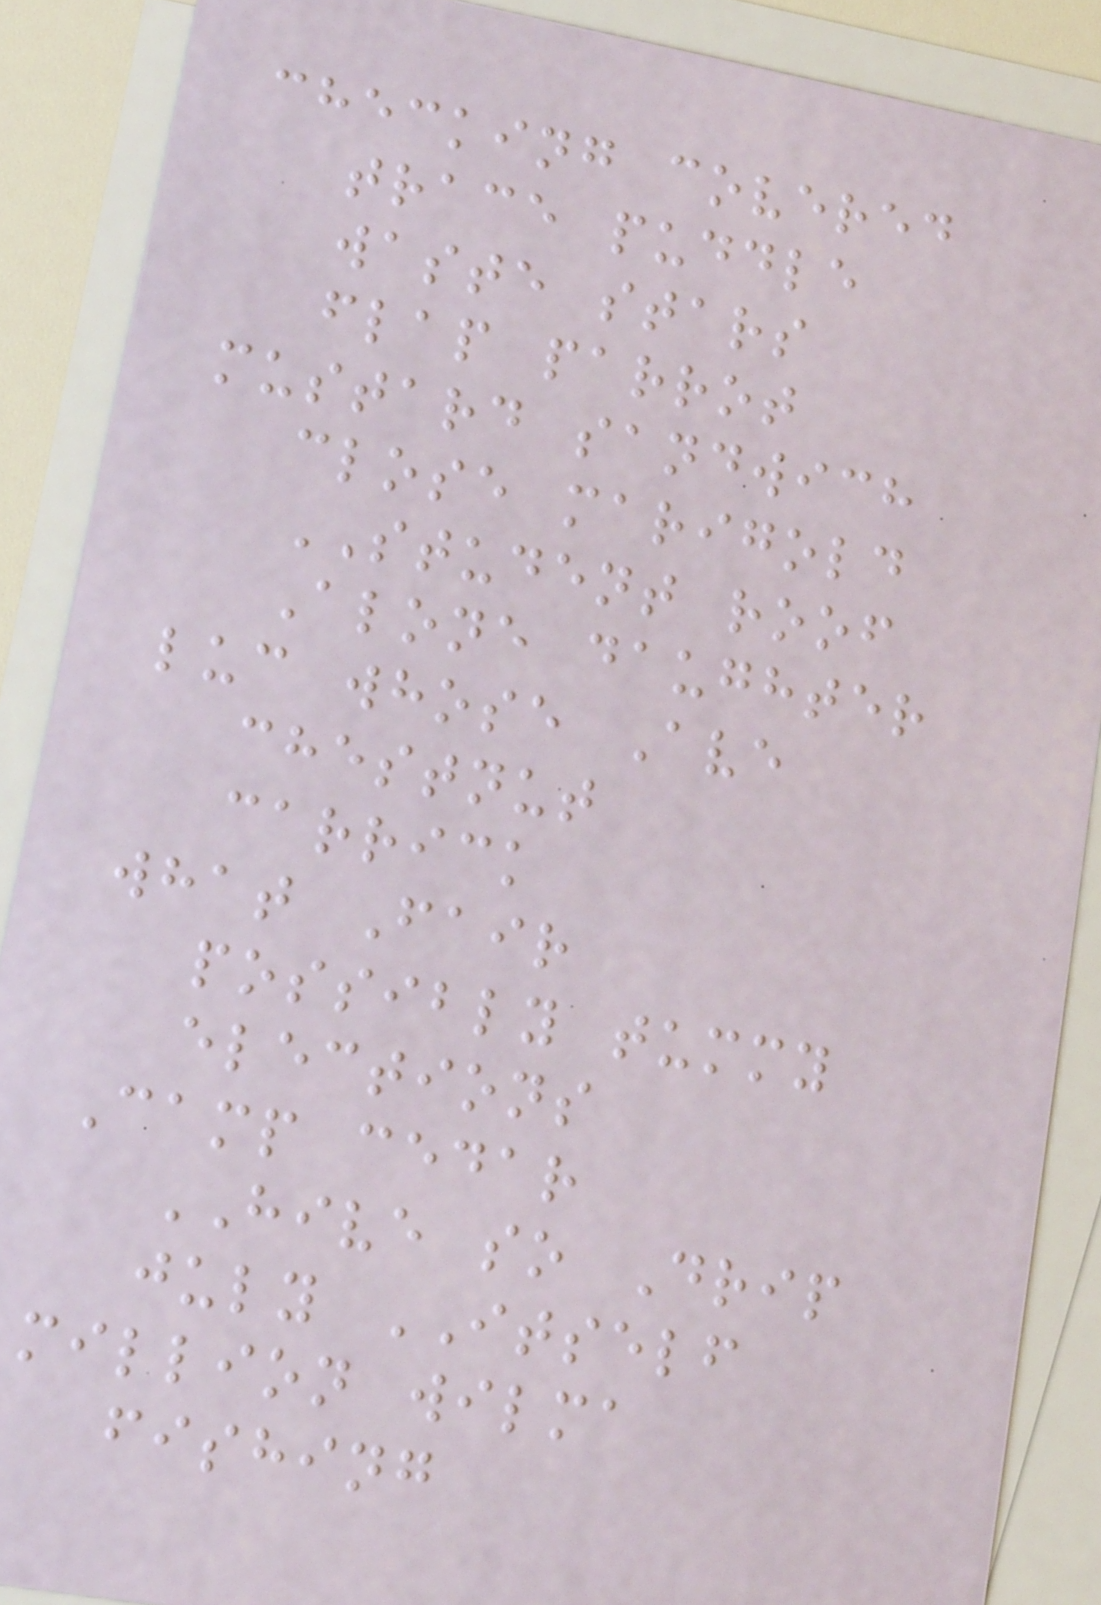checking covered
trace puddle
waste stars
flap parrot
mustard sandwich
close marigold
STUDENT roof
Alone daughter
luc whose Ave
chestnut
carrick
what Fair
possibly tummy
elections
Camp cedar
HIVE so Drip
july ITSELF
million wilma
fishing
